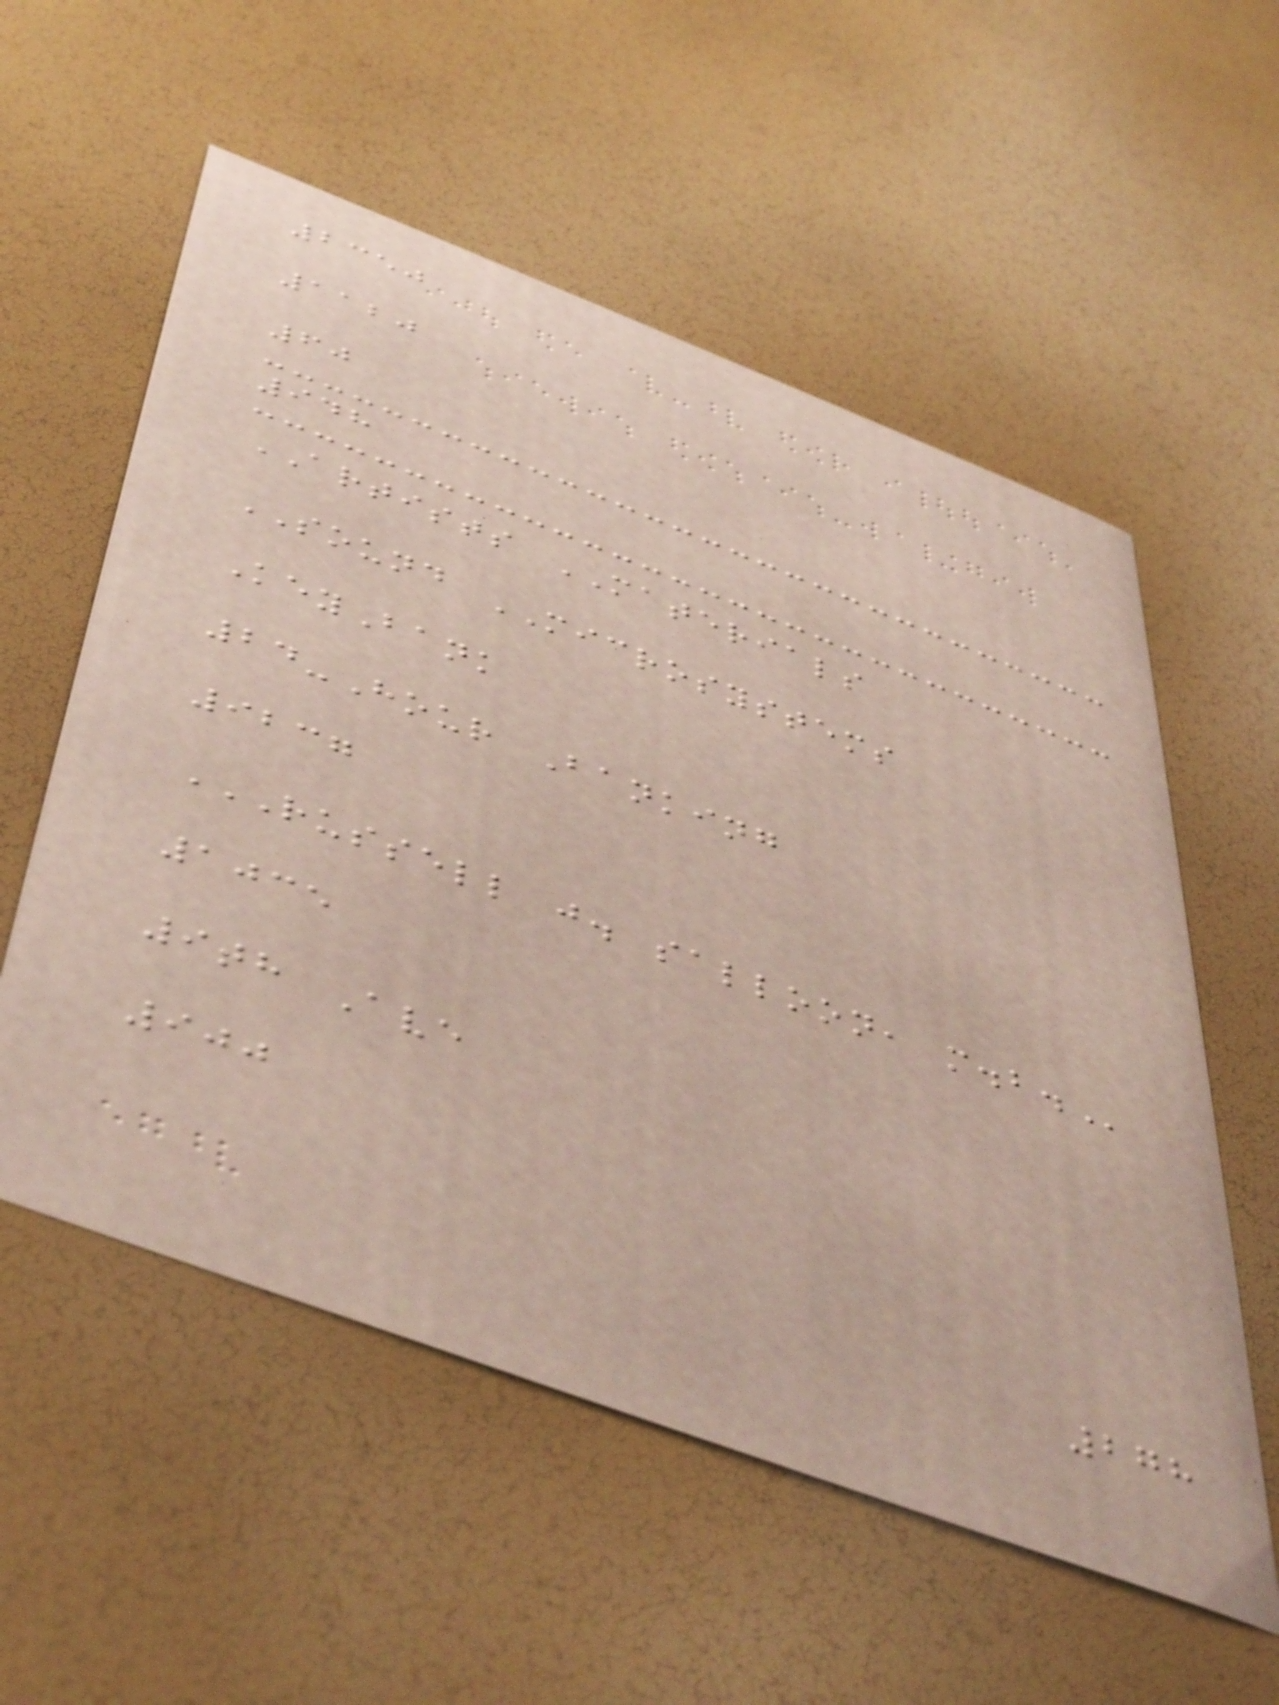2350
1120
60
948
ARTISTS MATERIALS
SOUND MICROSYSTEMS
KeyBank
24-Hour Banking
9237
RUSSELL J. SALLOON, M.B.
1035
9th Ave
900
278
